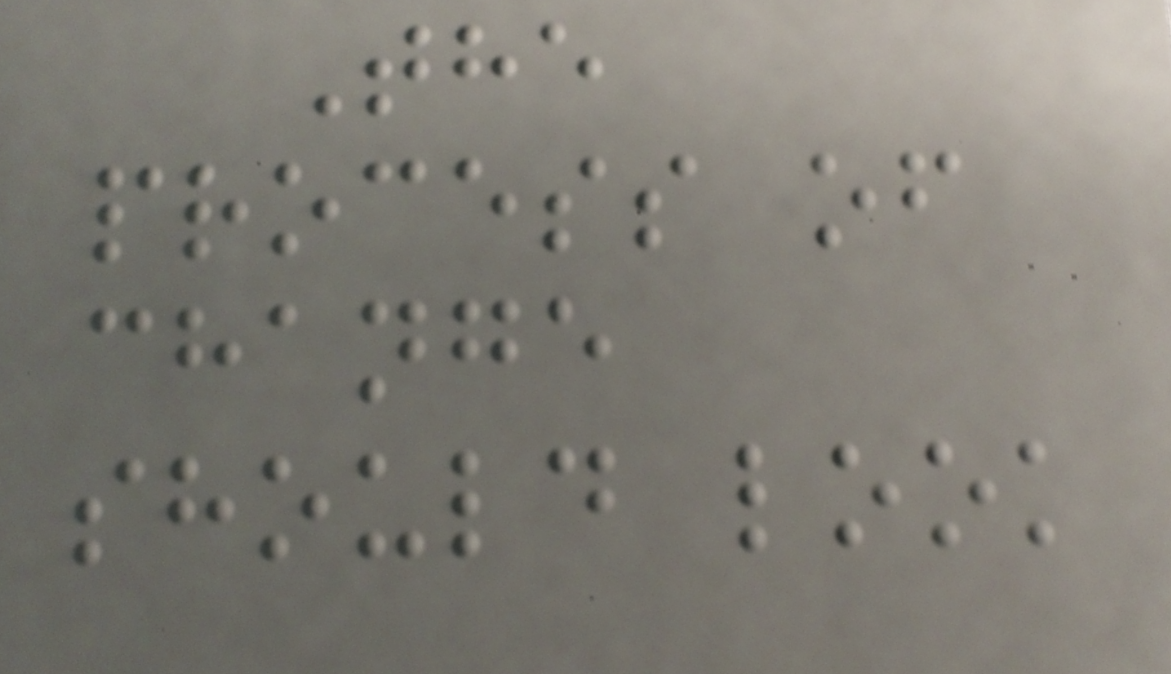The
process of
change
should look
